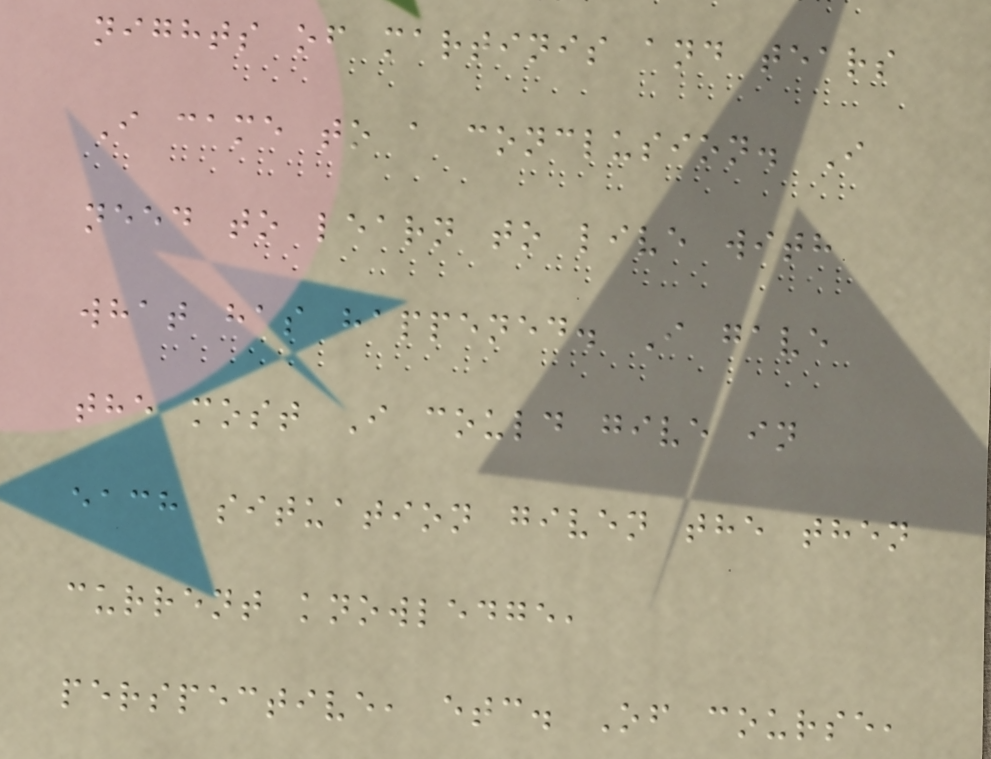nights of martinis and tears
I came to a conclusion. I
need to learn to live with
what has happened. I gave
the most I could give in
each situation given the then
current knowledge,
perspective, etc. Of course,
